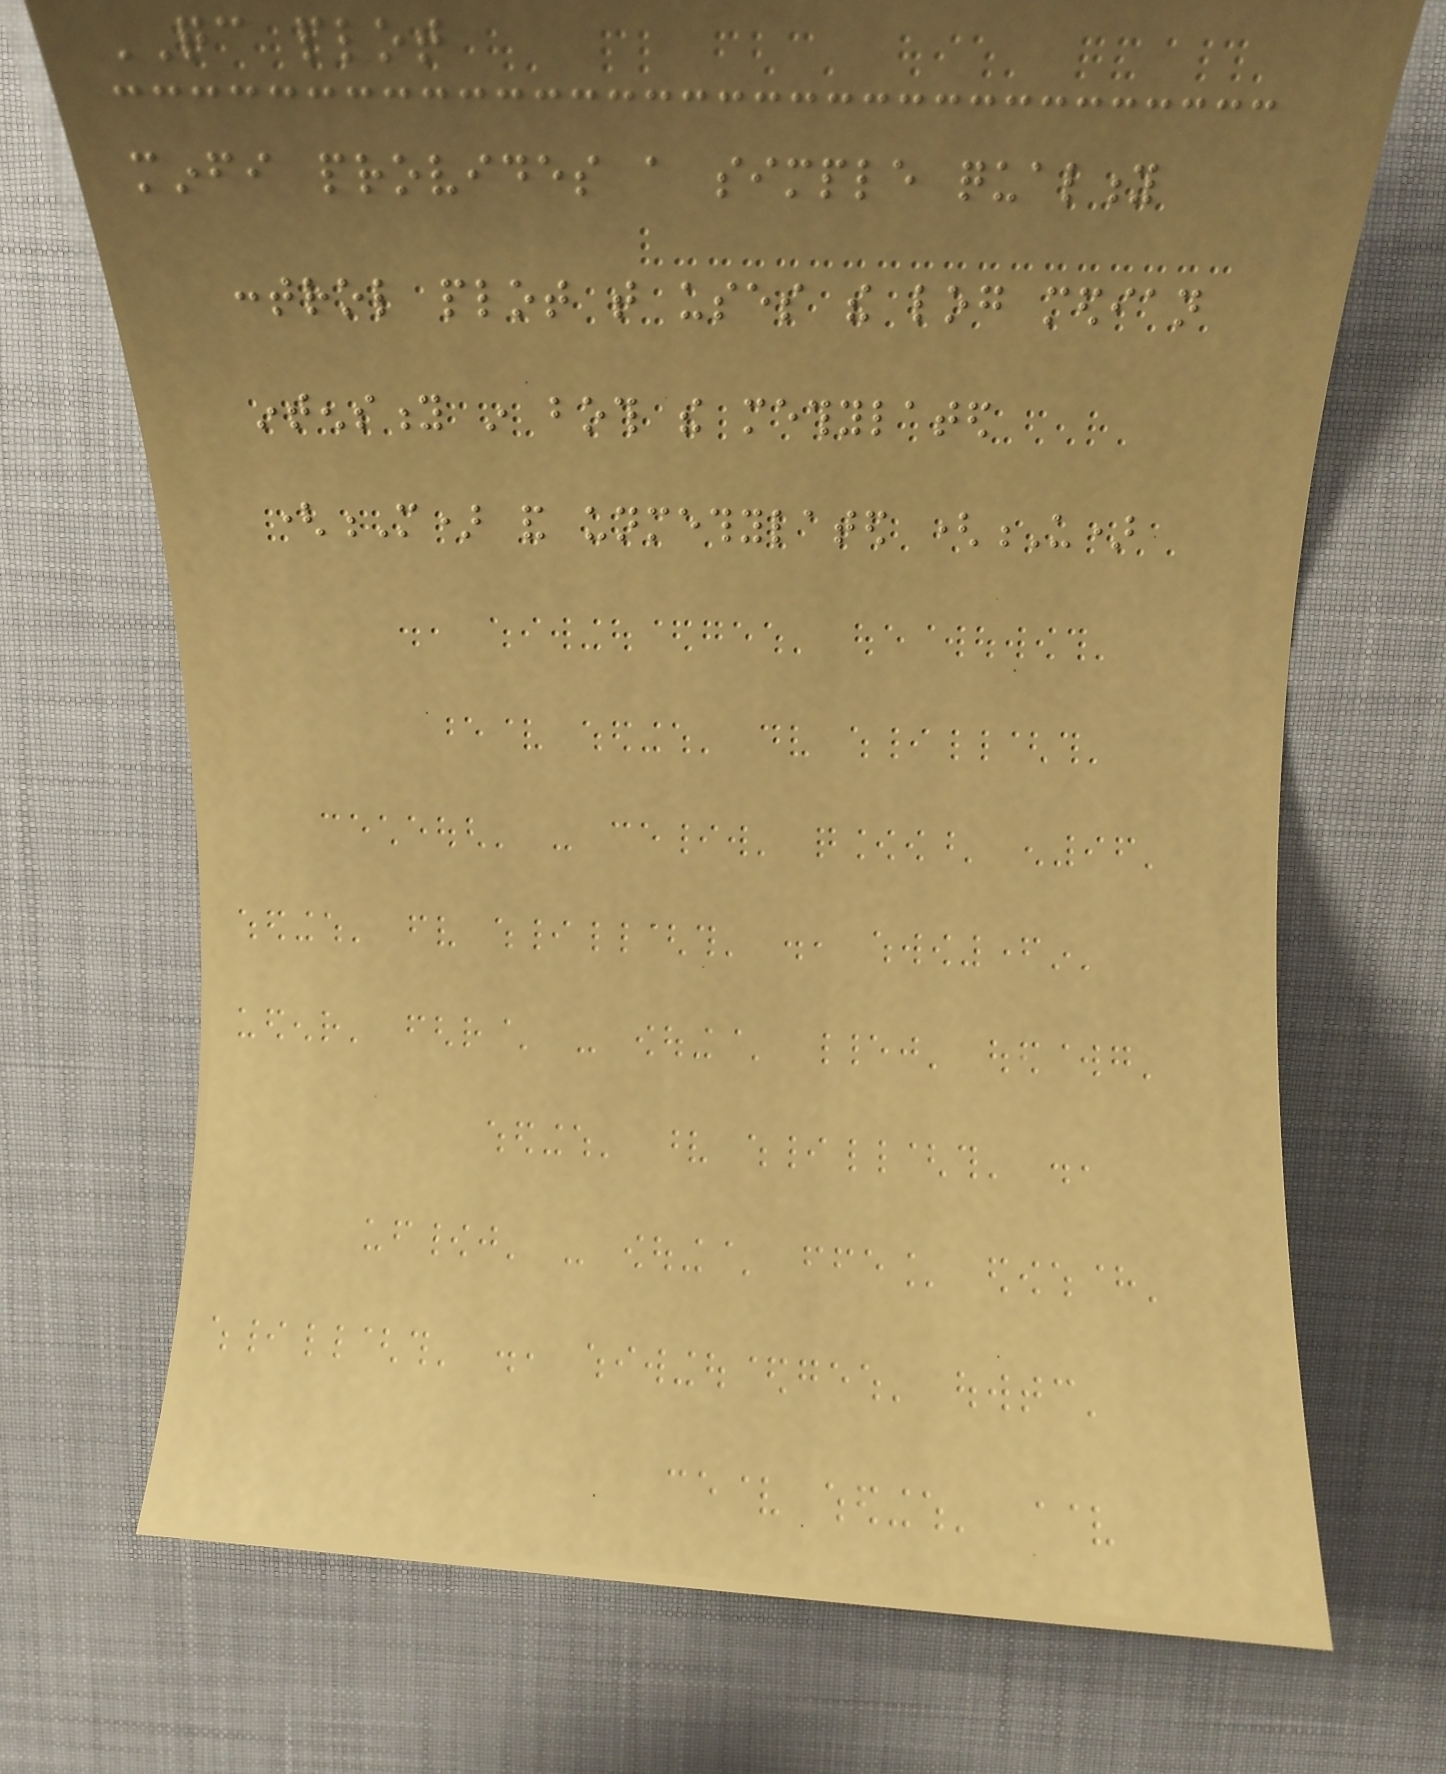QC plot
minfi provides a simple quality
control plot that uses the log median
intensity in both the methylated
(M) and unmethylated (U)
